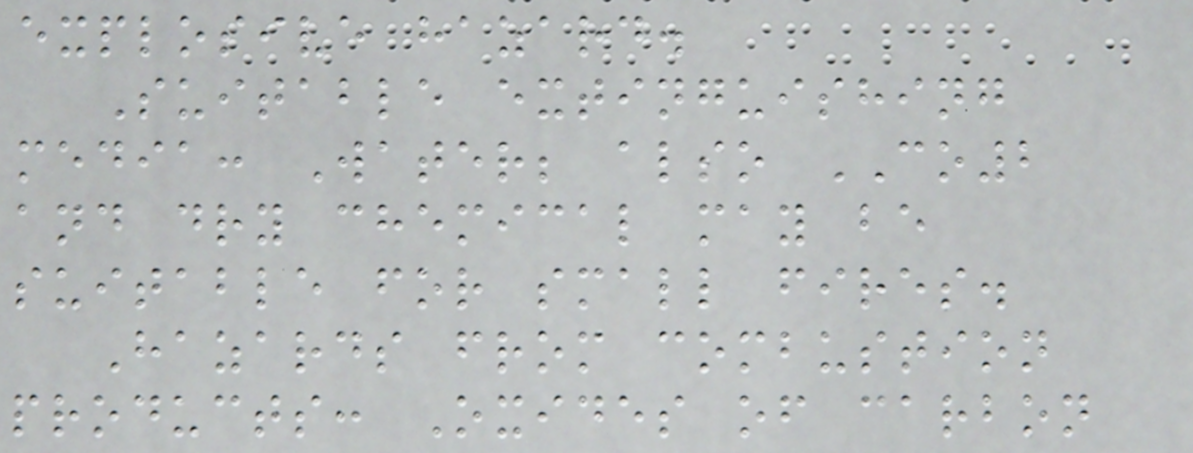explosive hazard.
Suitable extinguishing
media: Water; also CO2
and dry chemical may be
suitable for small fires.
Hazards from combustion
products: Oxides of carbon
